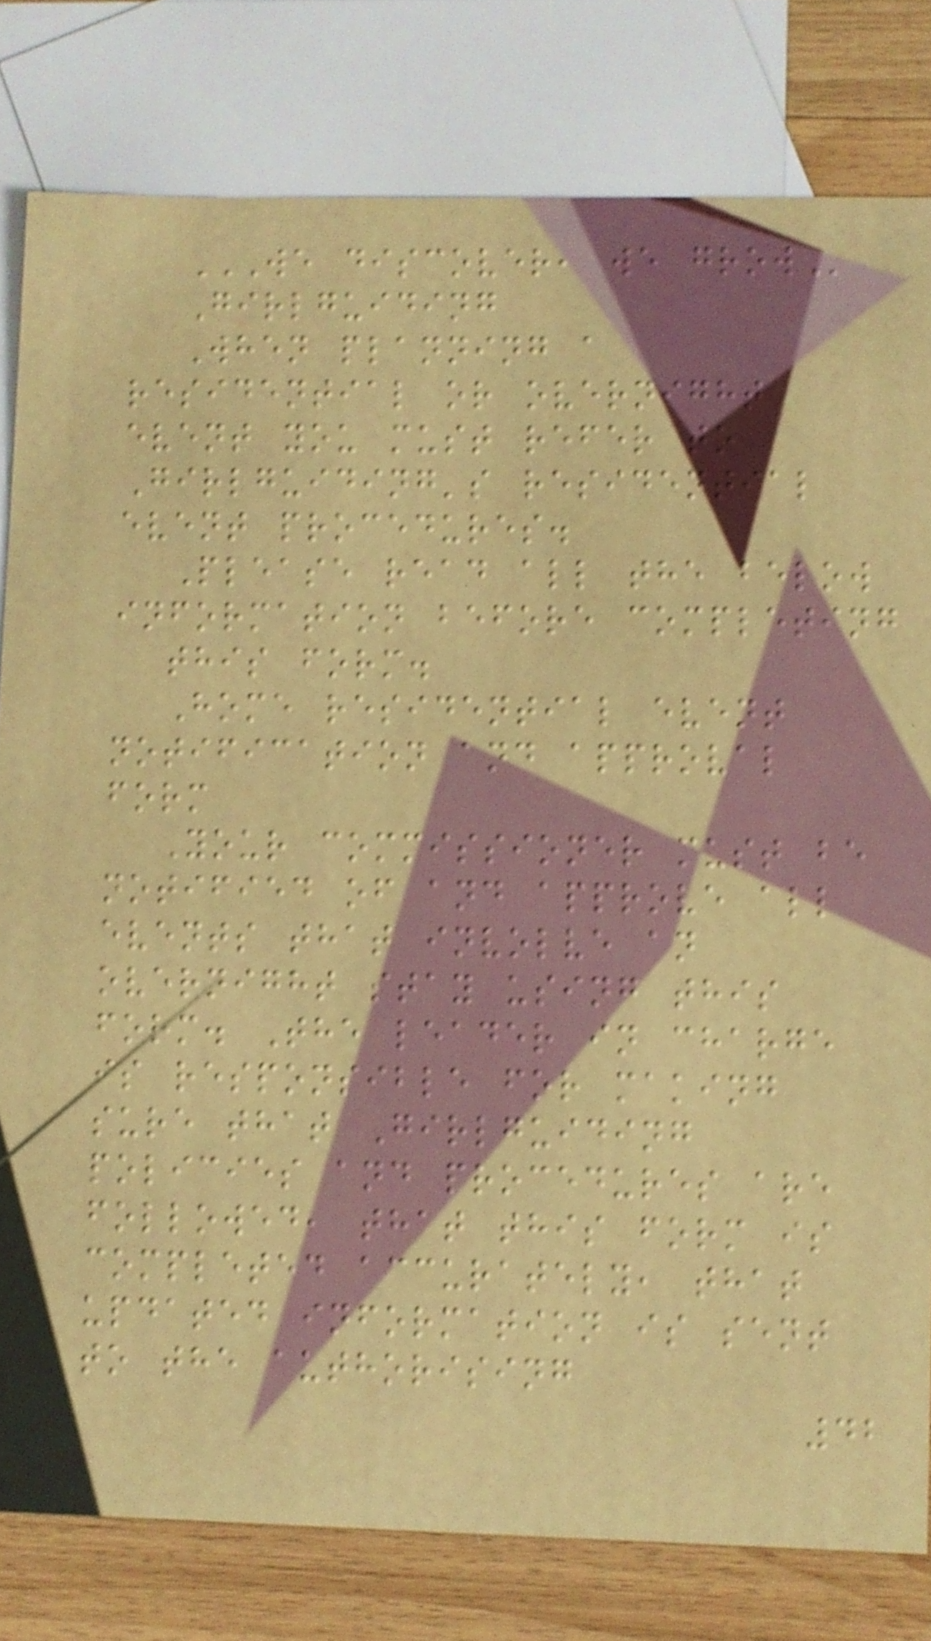WE DISCOVER, WE GROW
Girlguiding
When planning a
residential or overnight
event you must refer to
Girlguiding's residential
event procedures.
Please read all the below
information before completing
this form.
Home residential event
notification and approval
form
Your commissioner must be
notified of and approve all
events that involve an
overnight stay using this
form. The leader in charge
is responsible for making
sure that Girlguiding
policies and procedures are
followed, that this form is
completed accurately, that
updated information is sent
to the authorising
42
